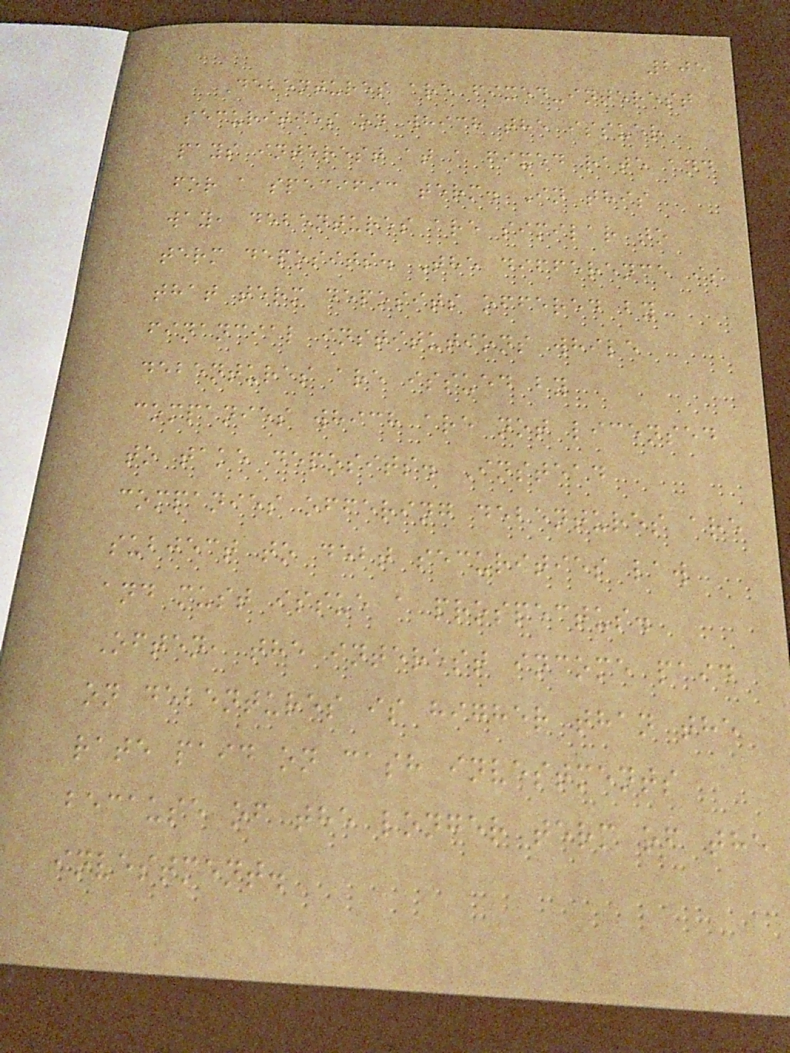205
Debentures are fixed-interest
securities on which the issuer
pays interest at a fixed rate and
for a specific term. In this
way, debentures are similar to
term deposits. The difference is
that term deposits offered by
financial institutions while
debentures are issued by
companies which are not licensed
to take deposits. Instead
companies offering debentures are
subject to debt securities law
and must issue a prospectus.
Often, the interest income paid
on debentures is higher than the
rate paid on cash investments
because of the longer term of the
investment.
